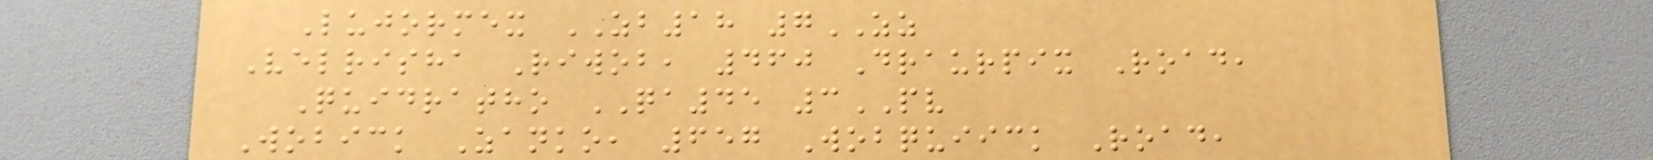Lujormex ZB18 7ZZ
Velrisha Riwob, 460 Draurpix Road,
Quidratho QA45 3PV
Wobick Zanko, 657 Wobquiick Road,
